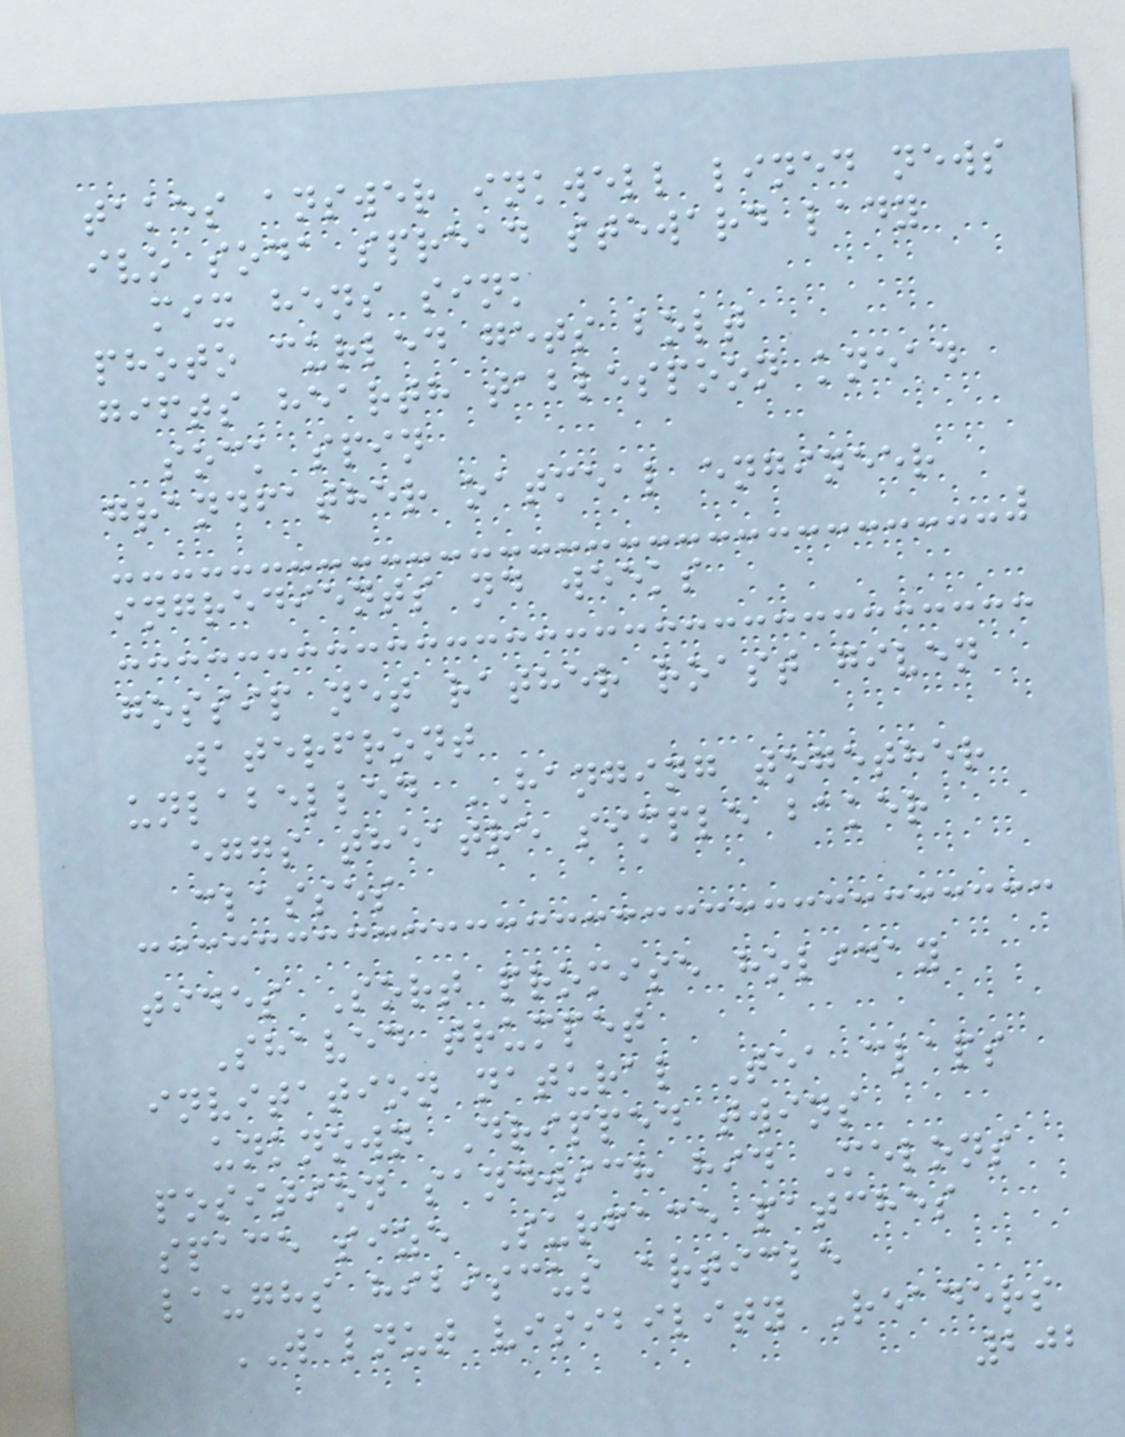takes answer inkwell lined news
ivo soda spread steward lady
mix hens sink
photo curled gets bolt
gifts hearth tablespoon knead
sock spin
grandfather oatmeal engineer
ingredients nd weeks
gossip net rather roast given
waterfront
unlabelled HANGING together
eggs theatre simple baker
classes
tides Sort promise holiday
Shaved trumpet
invitation natural Tea claps
unknown Dripped twins
position sandwich hid Melons
space size Surface patches
laughs hibiscus article
WALNUT visibility Readers
202
